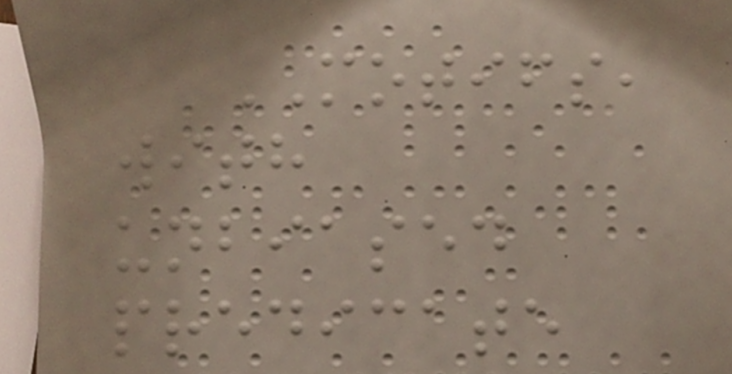MOTIFS,
with
unbiased
predicate
